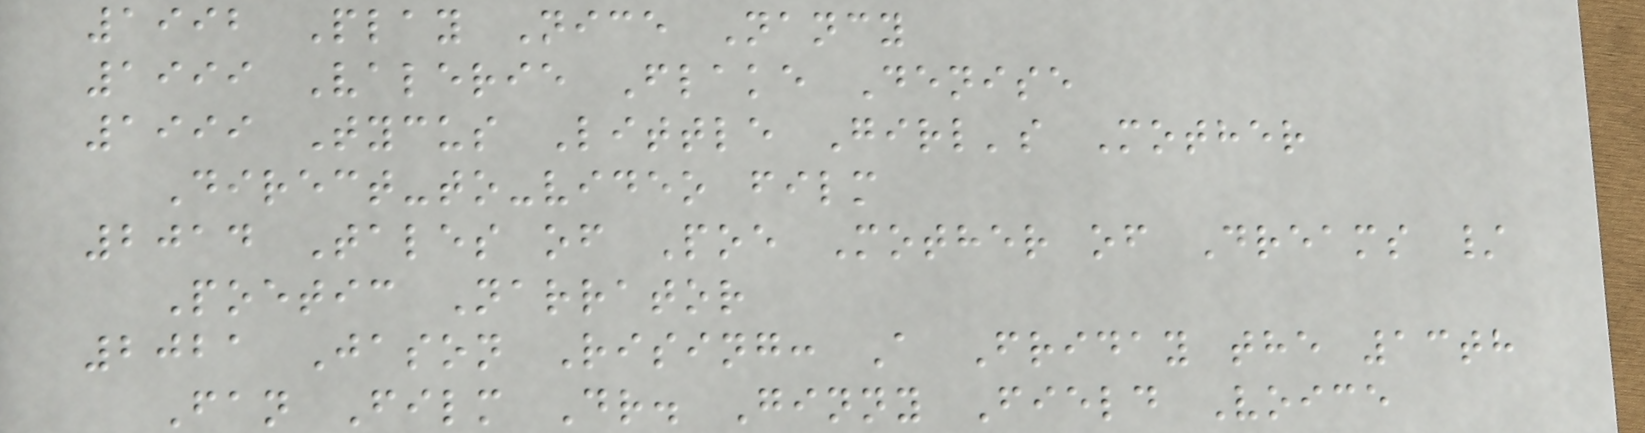1992 Play Nice Nancy
1999 Valerie Flake Denise
1999 Tycus Little Girl's Mother
Direct-to-video film
2014 Tales of Poe Mother of Dreams /
Poetic Narrator
2021 Jason Rising: A Friday the 13th
Fan Film Dr. Ginny Field Voice
